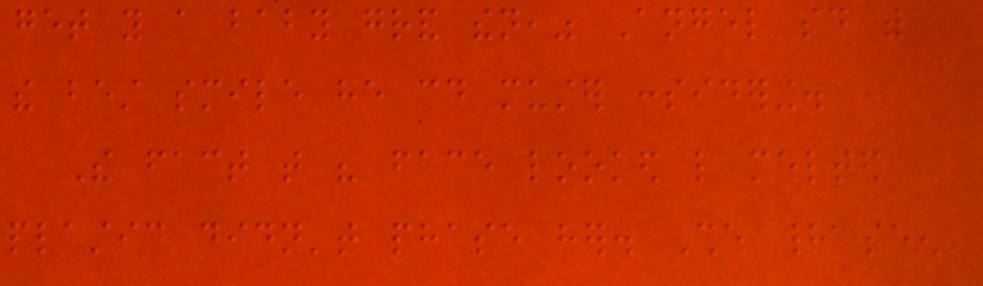get you a baby grand then," Angel said with
the best smile he could muster considering.
The fact that his face looked like melted
plastic didn't phase her. She had seen
